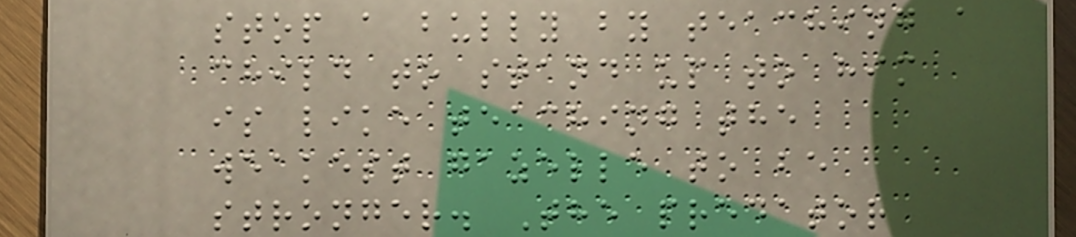stop a bully by teaching a
child to stand up to him
is like teaching the
weakest gazelle to be
stronger. The predator
